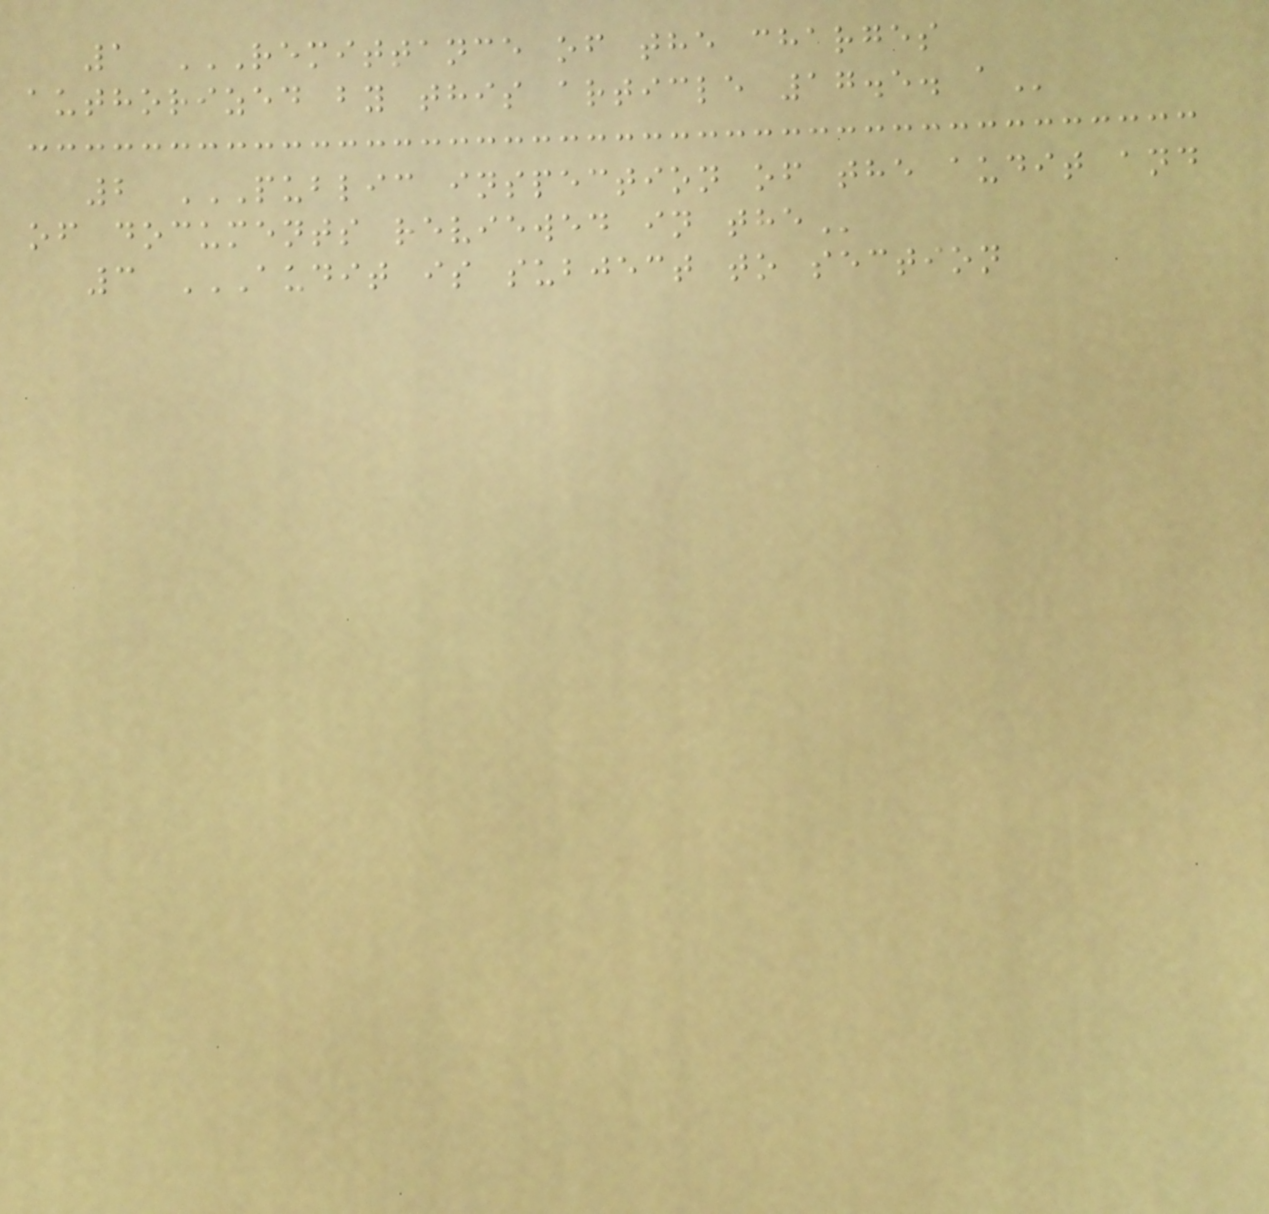1 REMITTANCE OF THE CHARGES
AUTHORIZED BY THIS ARTICLE 17.5. A
2 PUBLIC INSPECTION OF THE AUDIT AND
OF DOCUMENTS REVIEWED IN THE
3 AUDIT IS SUBJECT TO SECTION
